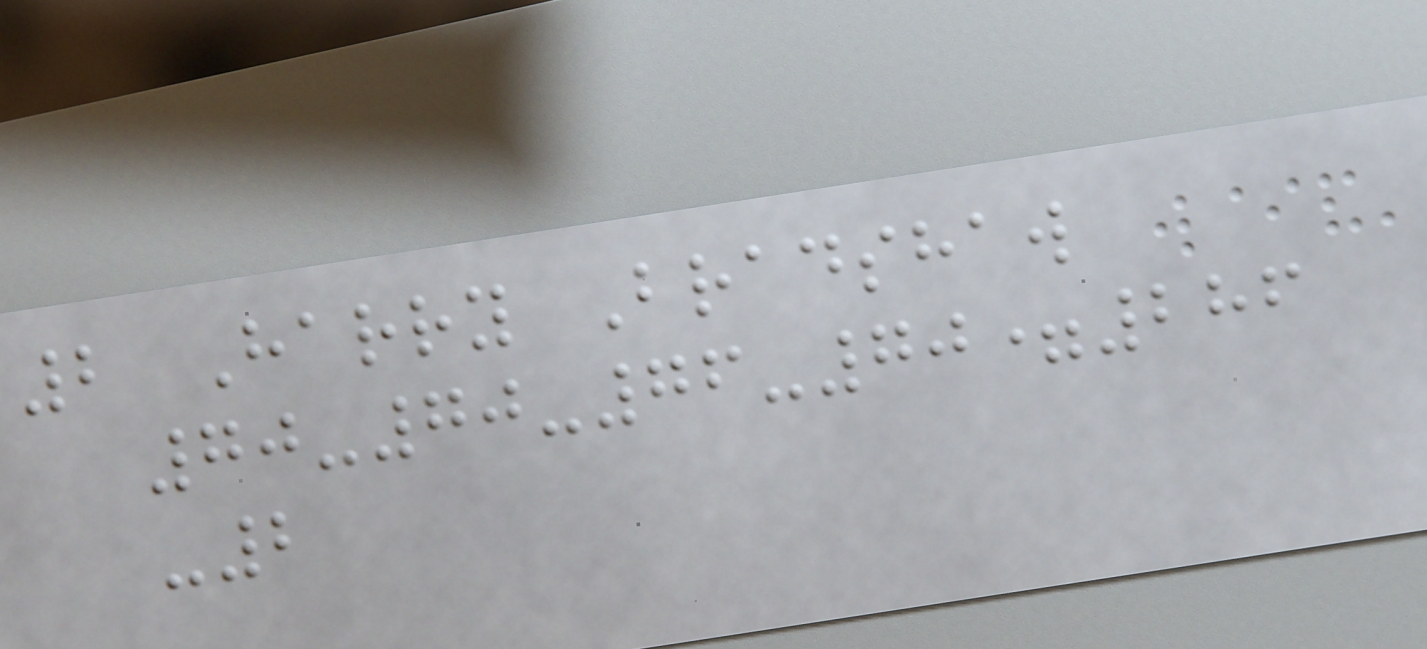2 Harry Bradshaw
70-70-76-70=286
-2
